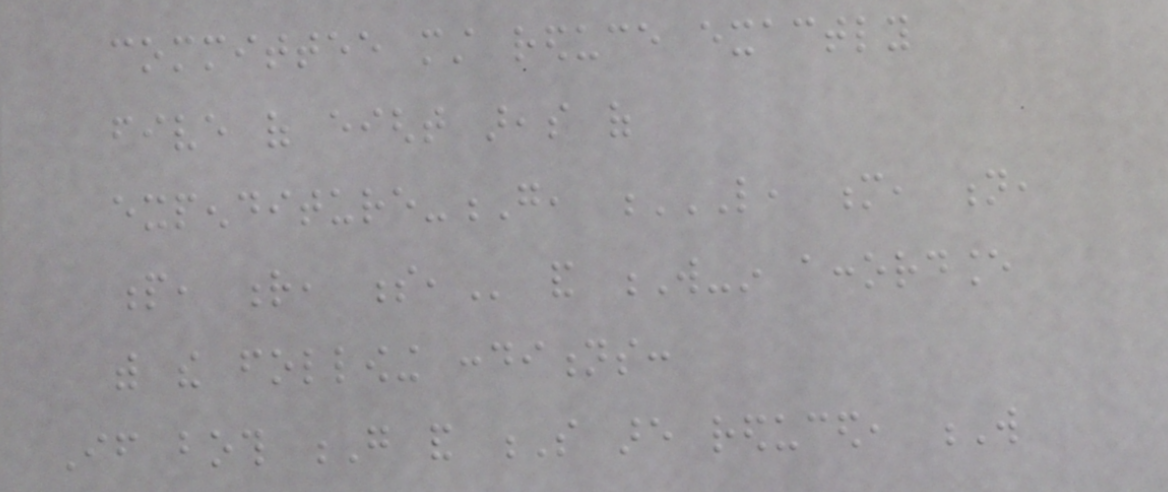committee must reduce exactly
five of eight areas of
expenditure-G, L, M, N,
P, R, S, and W-in accordance
with the following conditions:
If both G and S are reduced, W
